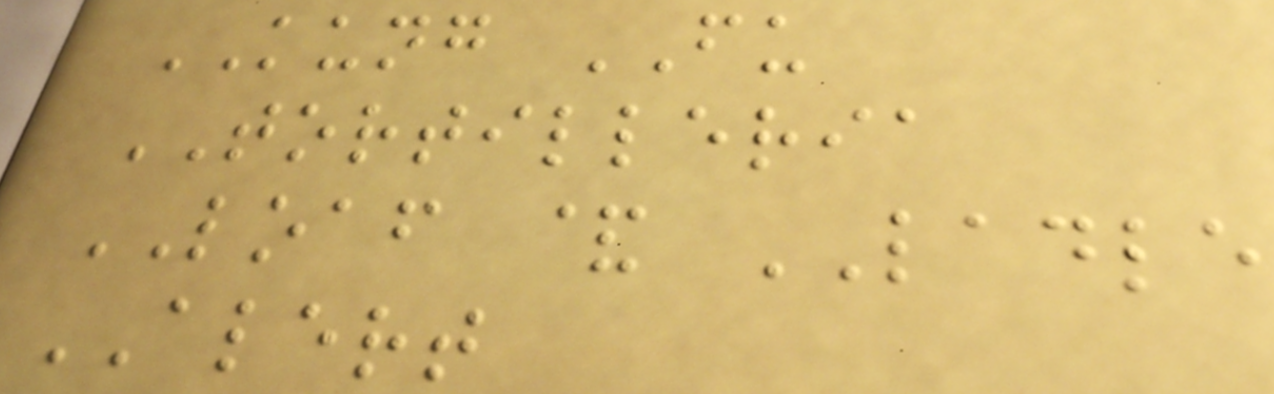KUNG FU
TORTILLERIA
LOAF & LADLE
ALERT
